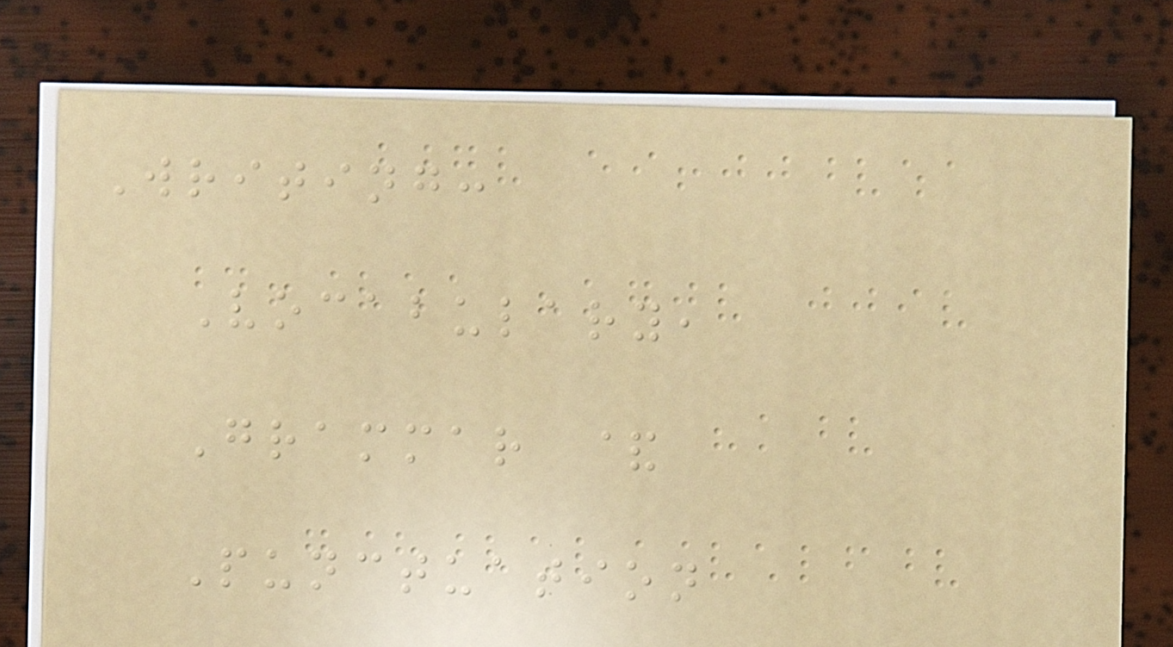Writing:
Vocabulary,
Grammar &
Punctuation
